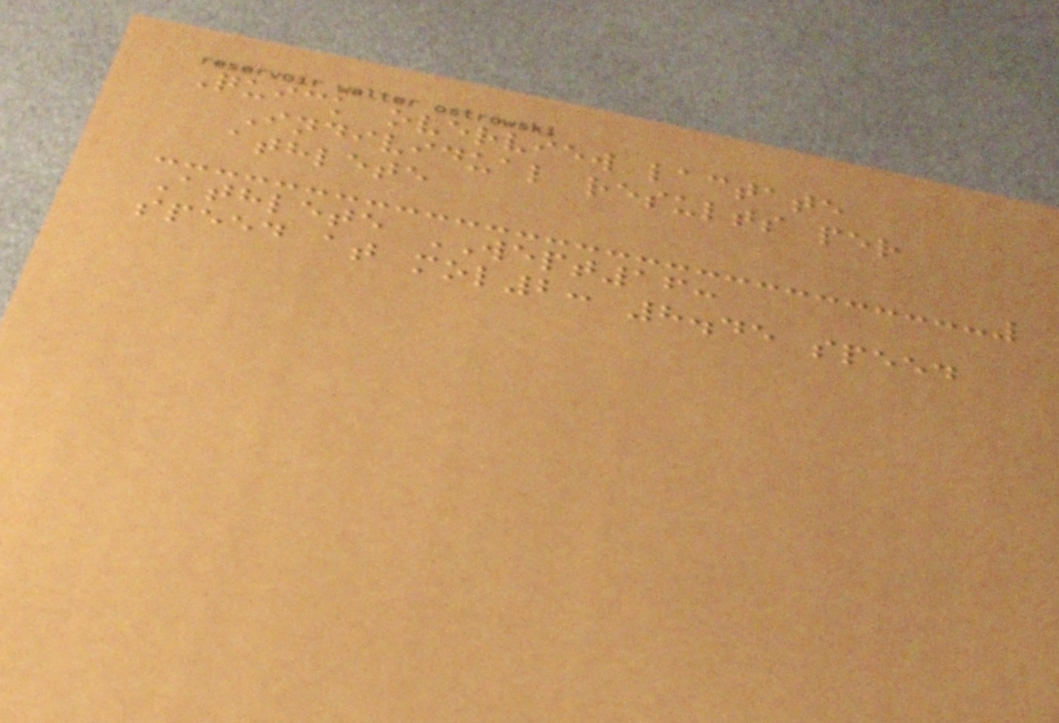Quick overview lactate
Individual results per
athlete
Athlete WEPT16:
speed at mol2: 8.45 speed
